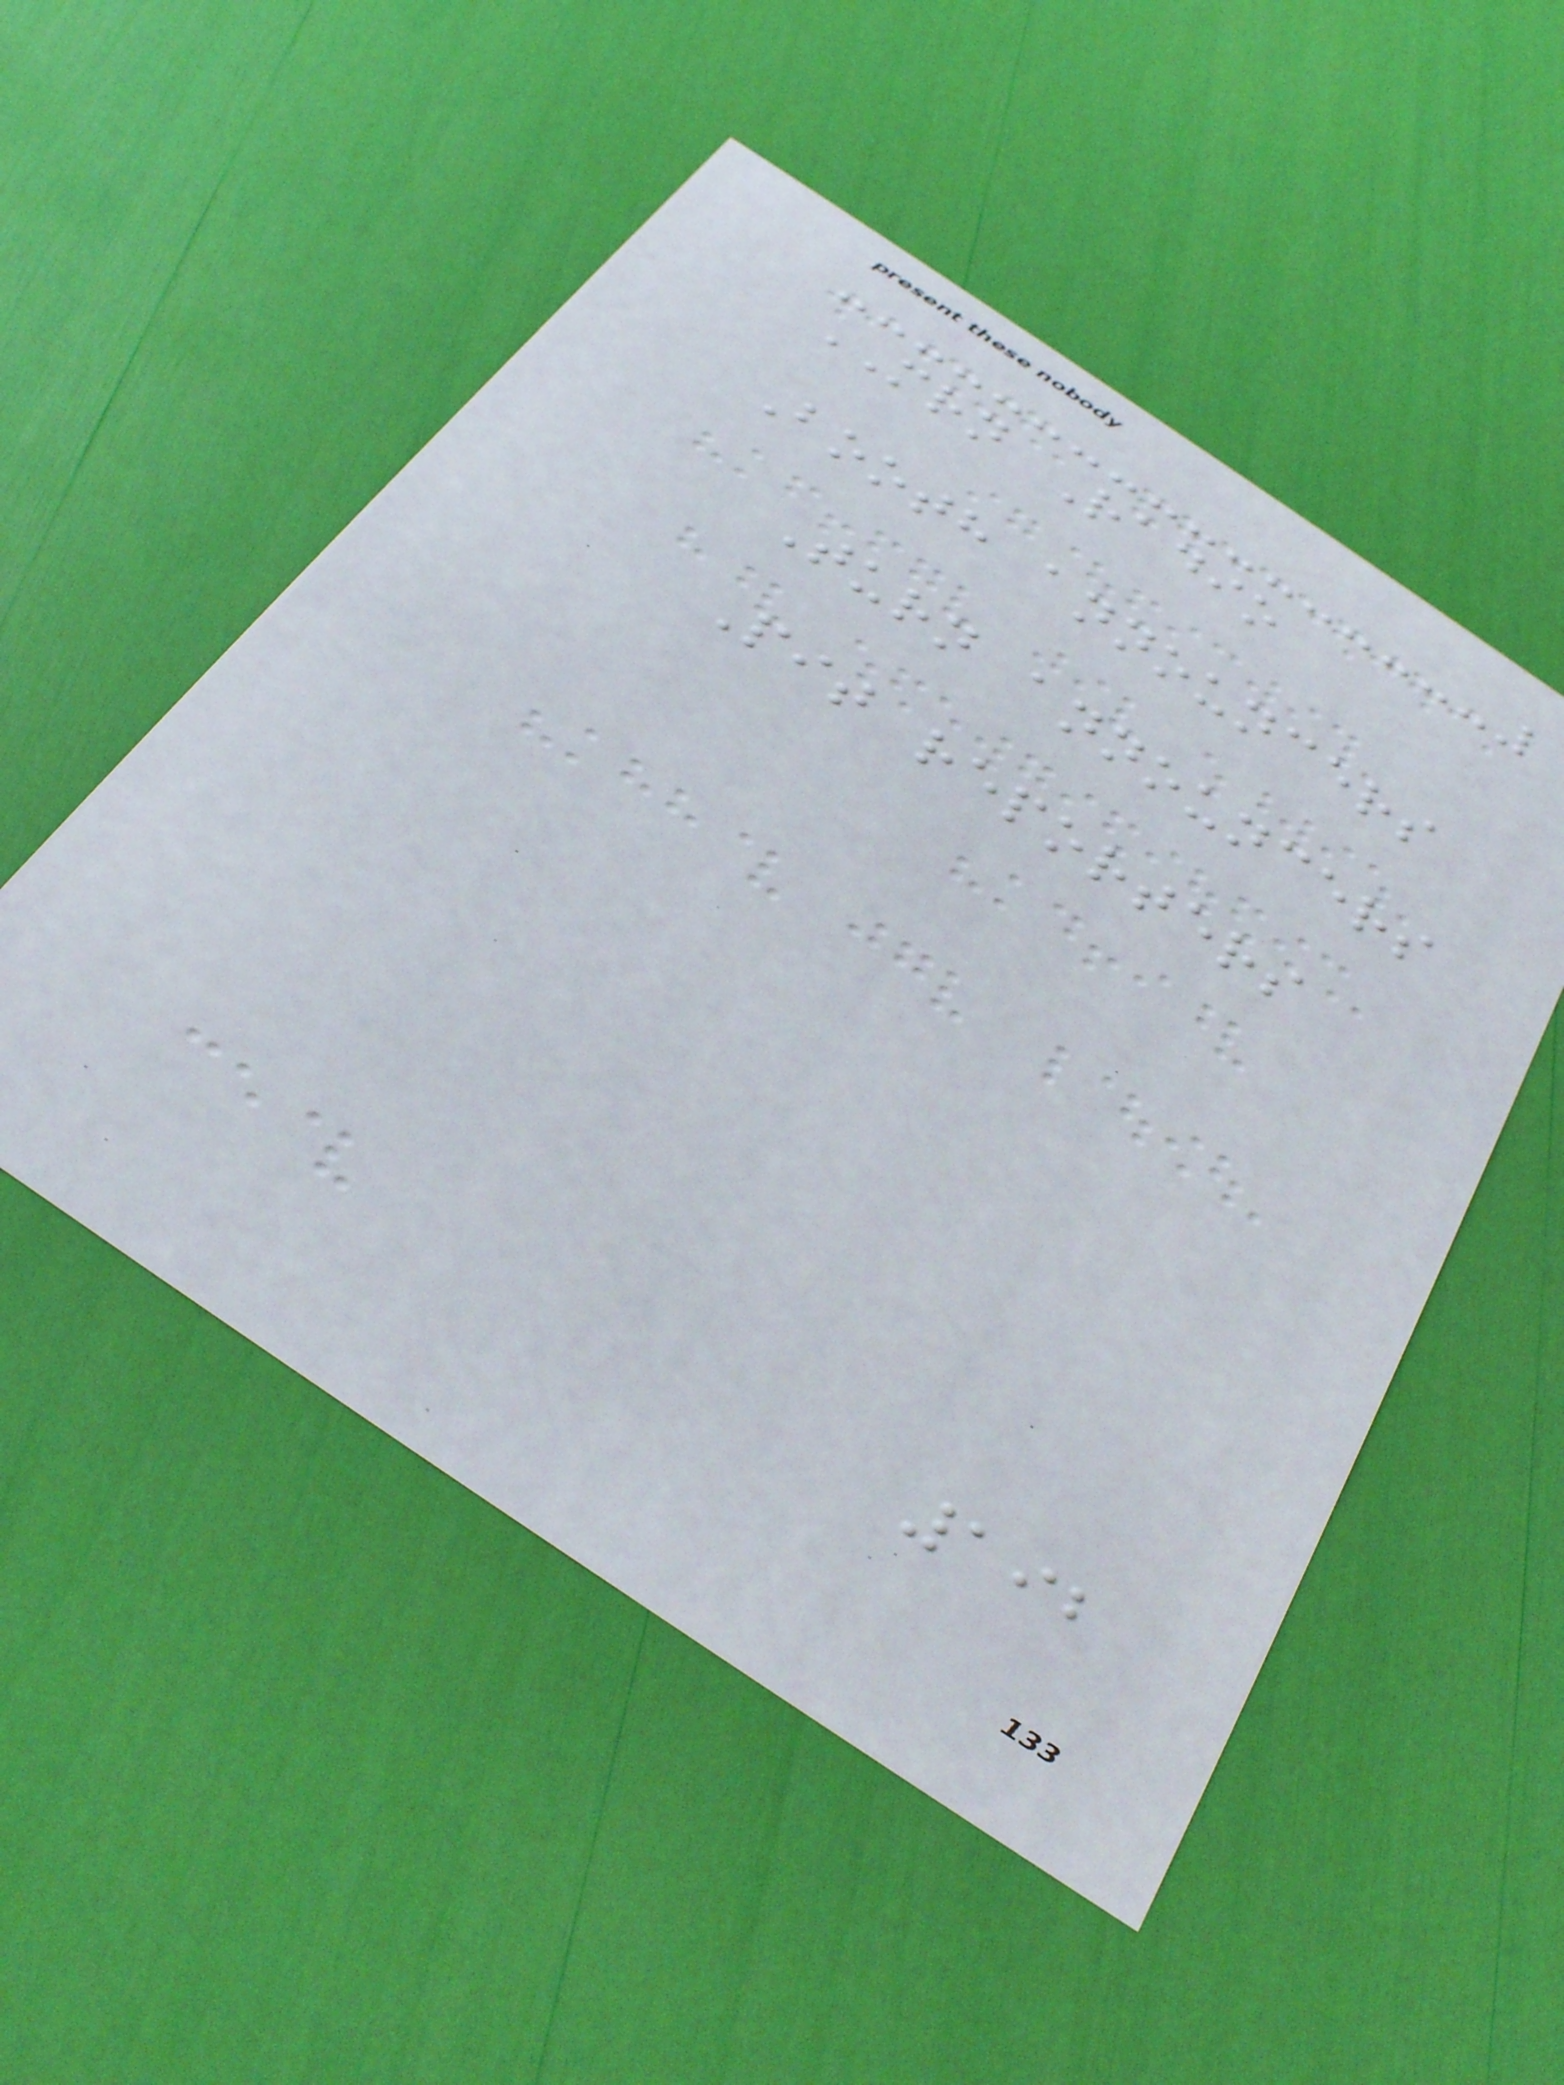MRN Radio
Booth announcers
Turn announcers
Pit reporters
192
